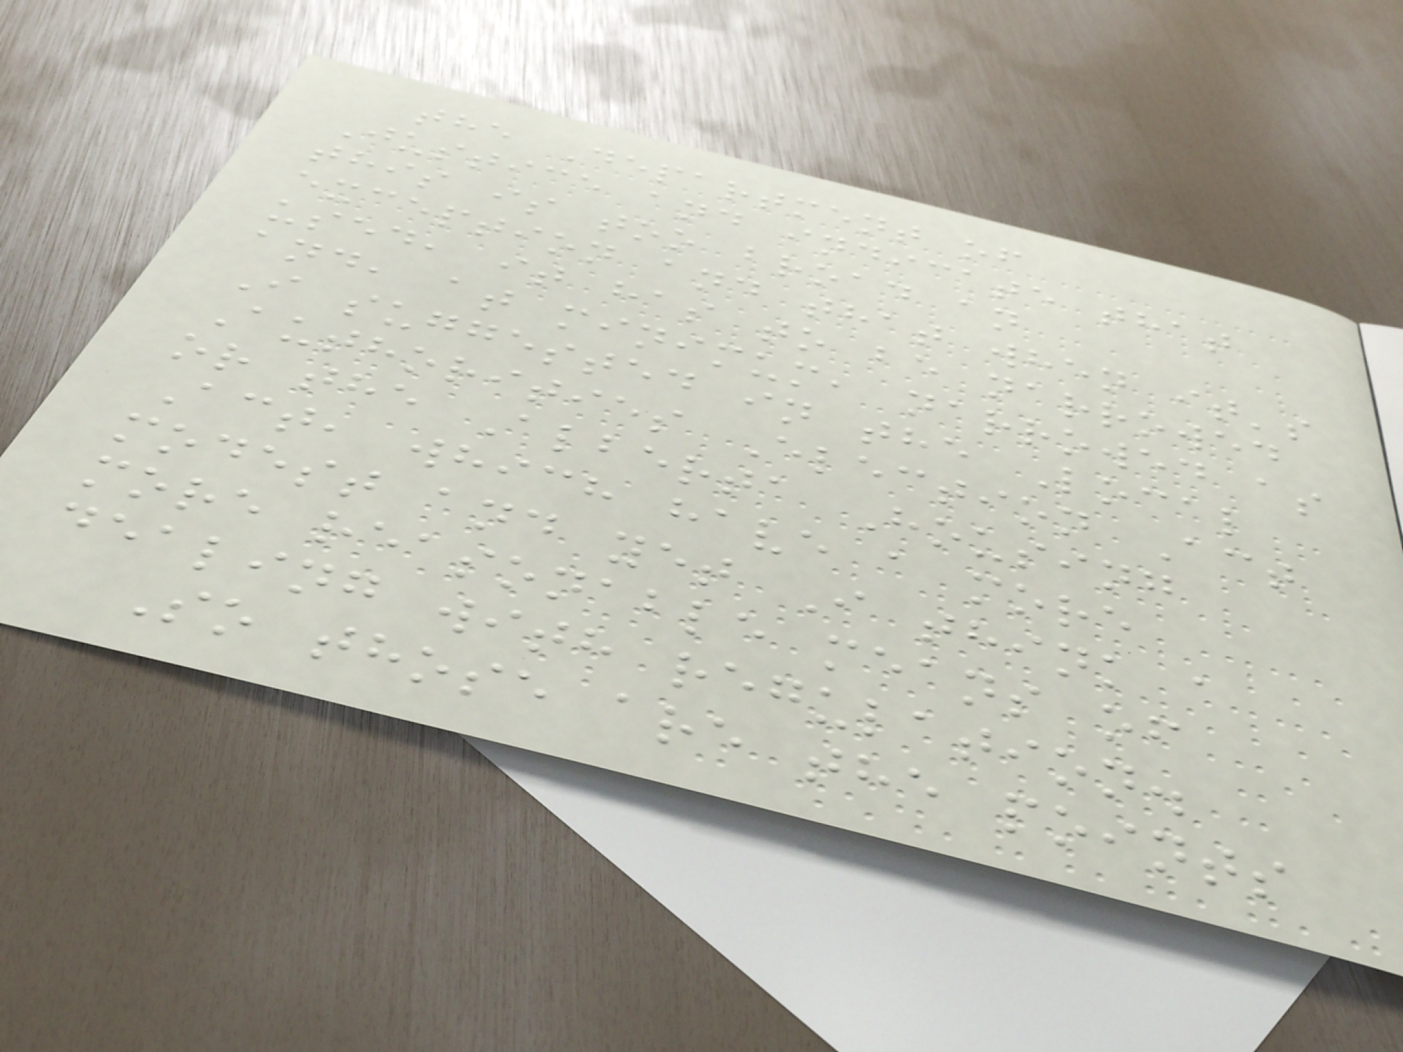the Department of
Justice and indicate that
this is too broad an
exception and that when it's
used, it has to be narrowed
and, at minimum, narrowed as
I suggested in the Local
Authorities Election Act
or the Alberta Housing
Act, which have a more
modest and yet I think a
more reasonable means of
dealing with regulation.
So those are the points
